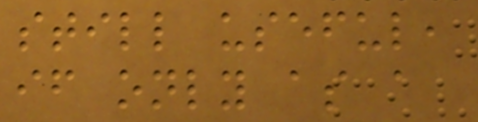still useful,
if only as a
